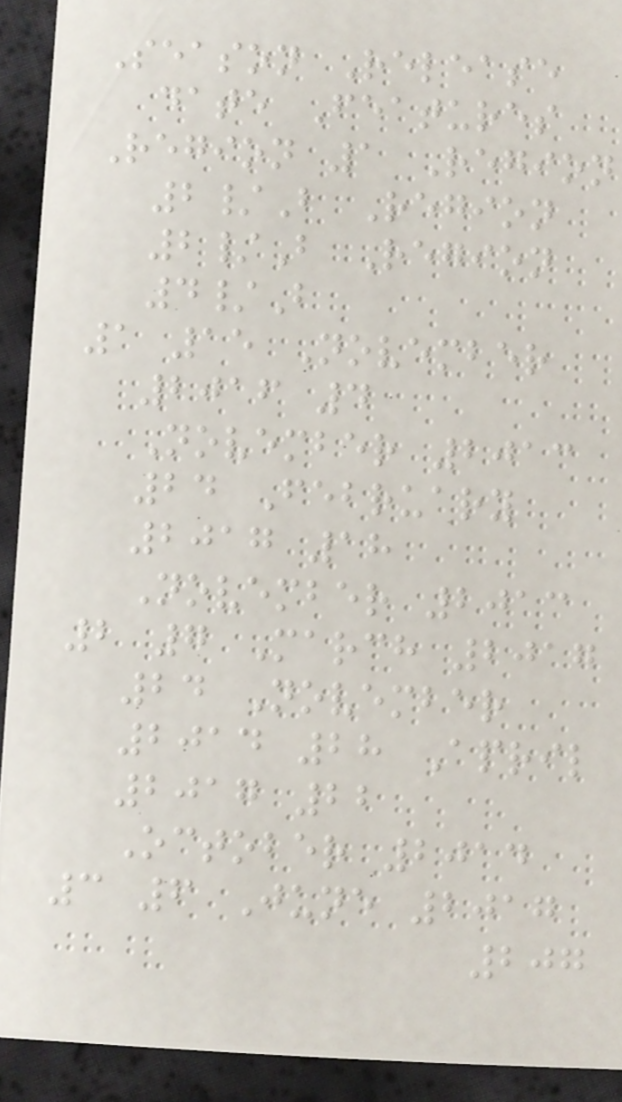Season Release
date Features
Region 1 Region
2/B Region
2/B Region
4/B
1 15 November
2016 4
November 2013
24 February
2017 18
November 2013
2 7 March 2017
24 November
2014 28 April
2017 22
October 2014
3 6 June 2017
207
